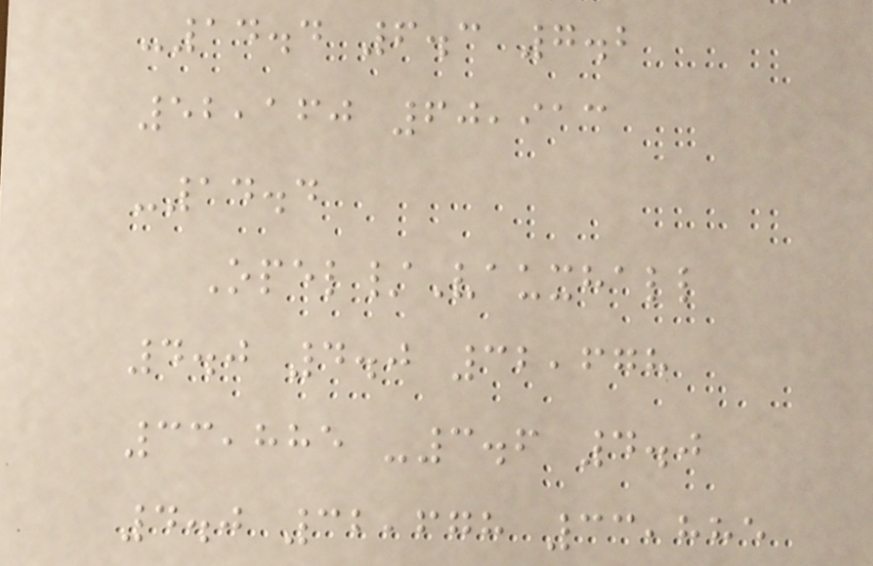-14.4 6.3 7.2
52,160 60,913
-14.4
Opel/Vauxhall
4.0 4.0 32,678
33,885 -3.6 4.0
4.0 32,678 33,885
